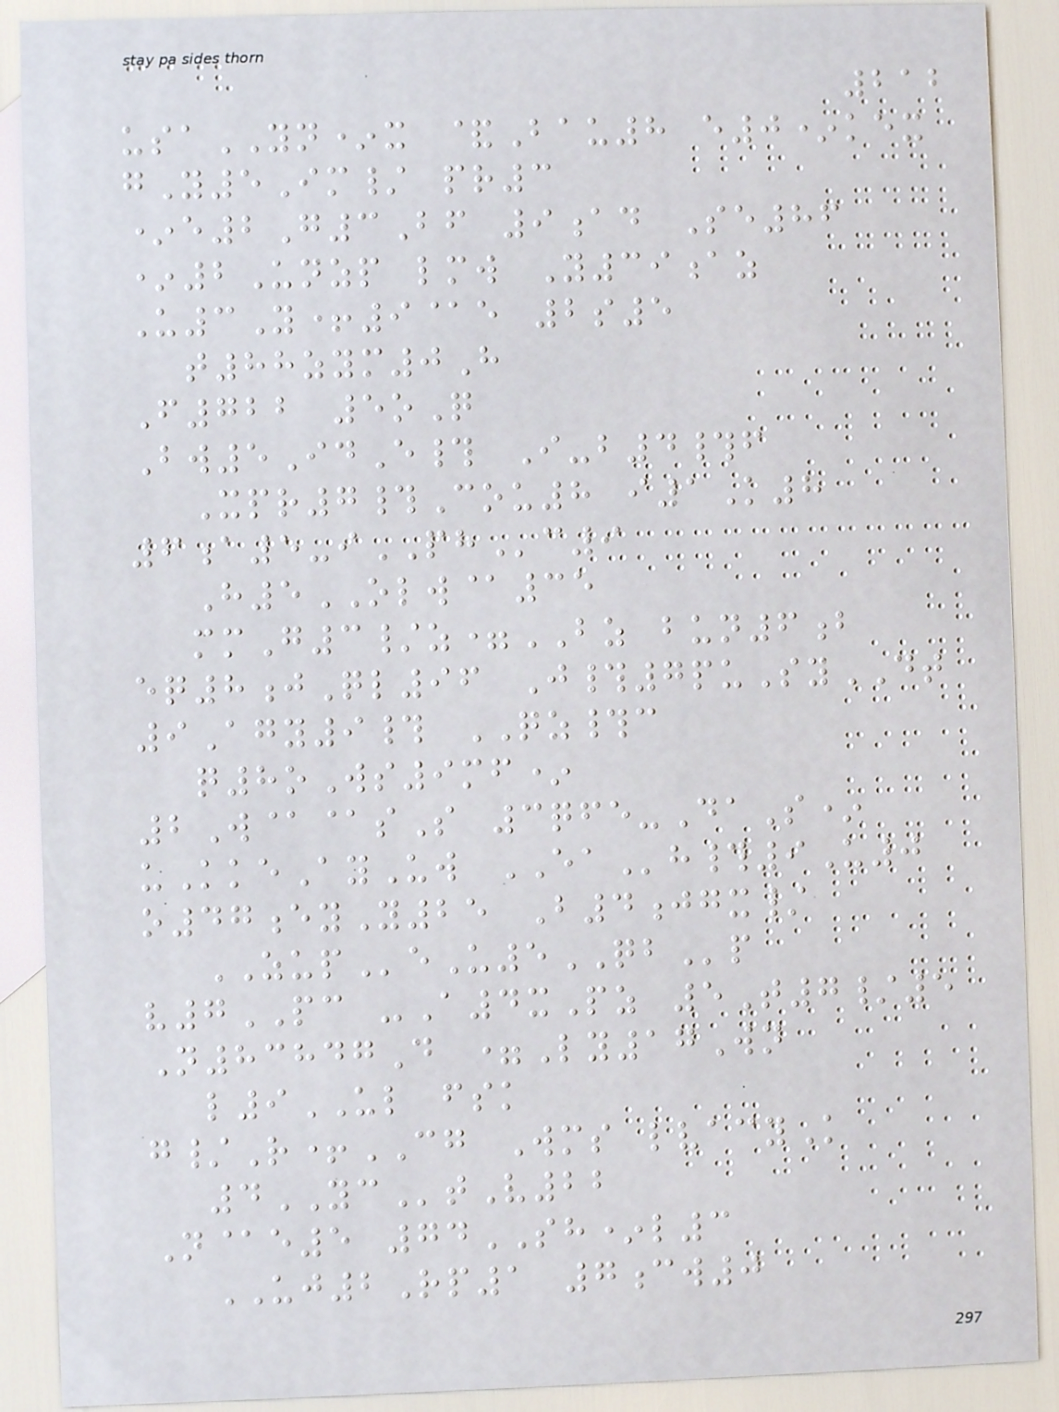212
usaYN*x &Bau8 e0*kex
gY5Im/ pr3
*e2G3Bf 9ad Se86
*2Unzp lmw Y39az
U3Y+9@e 2s5
t88zym0H
F722 5oQ
Bw5IdE# I-b4#f
Xpr7#Cou8 i1K8
6a5-iPHc9
H5OLW@35
mmG3/z=BZ bun6b
eq8jQl96 J#7puSyDT
9Agy9# QZ#c
q8oWs9mf*
2W@@sS 3qfe-DaS*
uKkeAyUw EAh#9U0
o47eyY25 B4jgx/
ZUPeU5QBp
v7PC -A4xPz 5T7/5
N83847D =Ly17Wn
l9UL fsk
g/R+CG Wms lvacyK
4YCtV22
N@e5 74SH*l3
UJ2Rp1 7cw0
